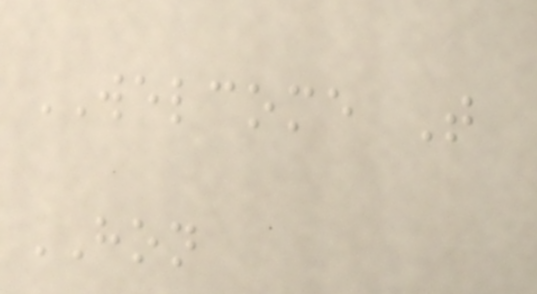WELCOME T
HON
